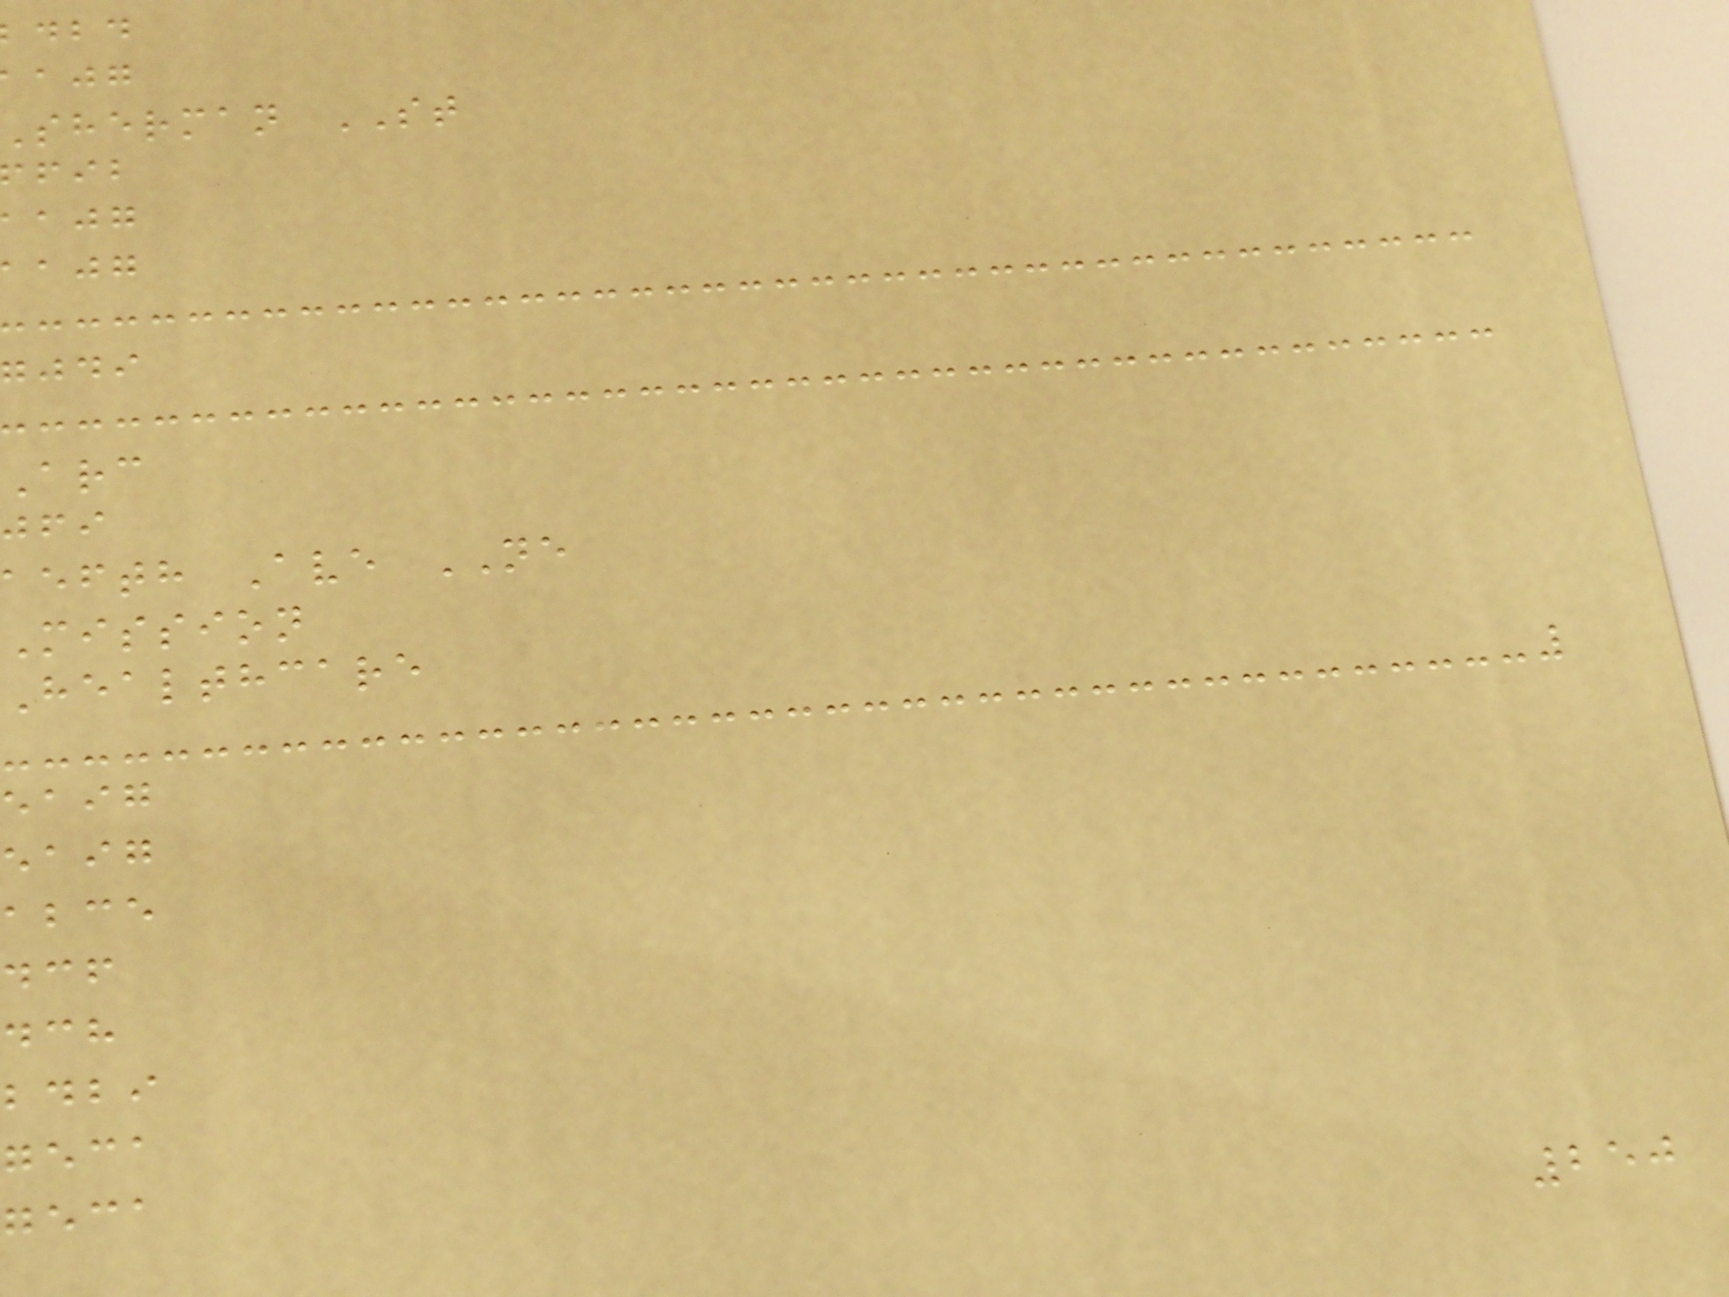sherman ST
aefth Ave NE
mission
healthcare
eaig
eaig
abce
bdbi
geca
geca
250
